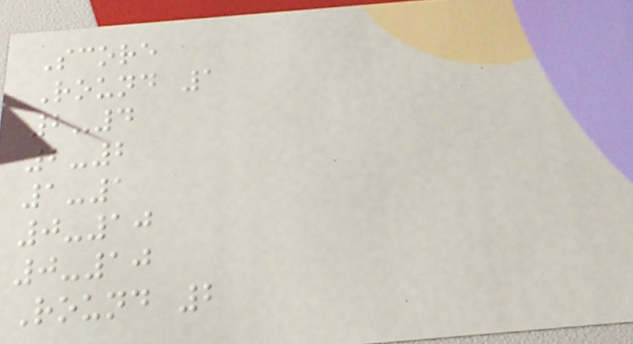Score
Round 1
2-4
2-2
1-1
0-10
0-10
Round 2
